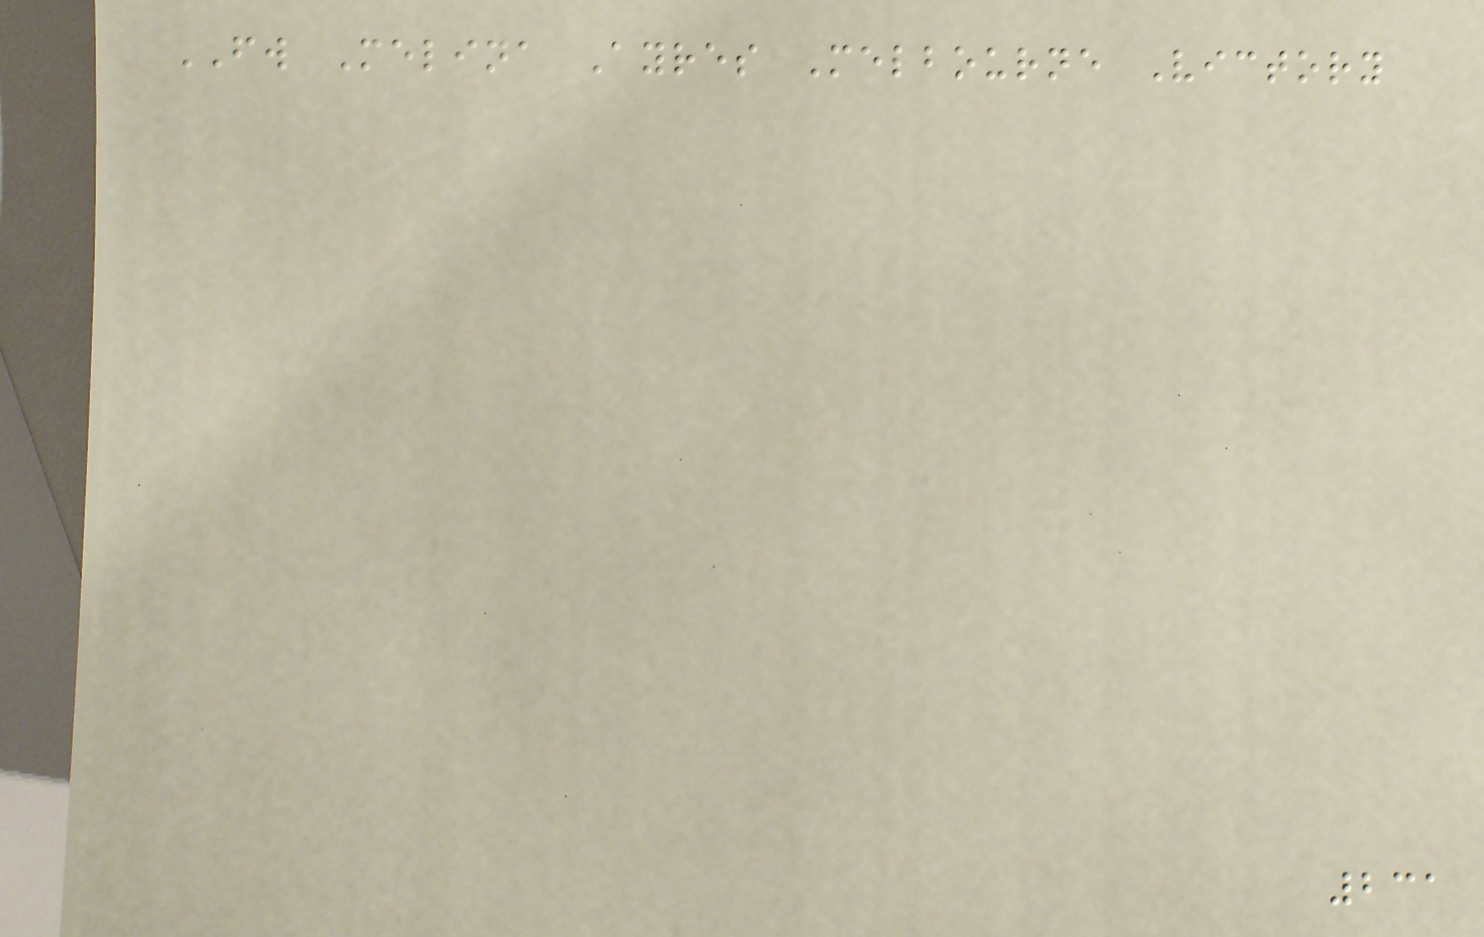FW Melina Ayres Melbourne Victory
231
